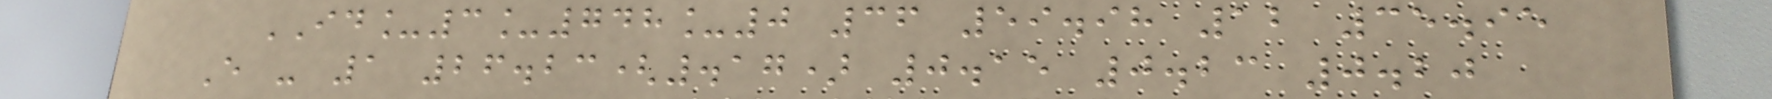ID_3_748_0 36 59.98 12 35.95
E - 1 26.23(.17) 0.15 0.23 0.20
